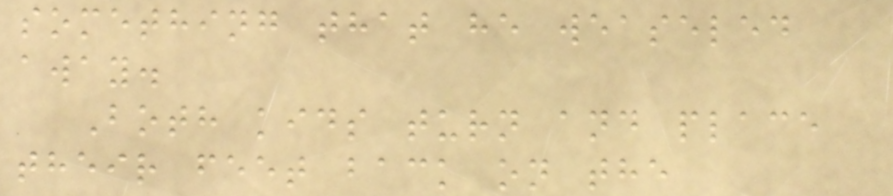something that he weaseled
away.
Both kids turn and place
their feet back on the
